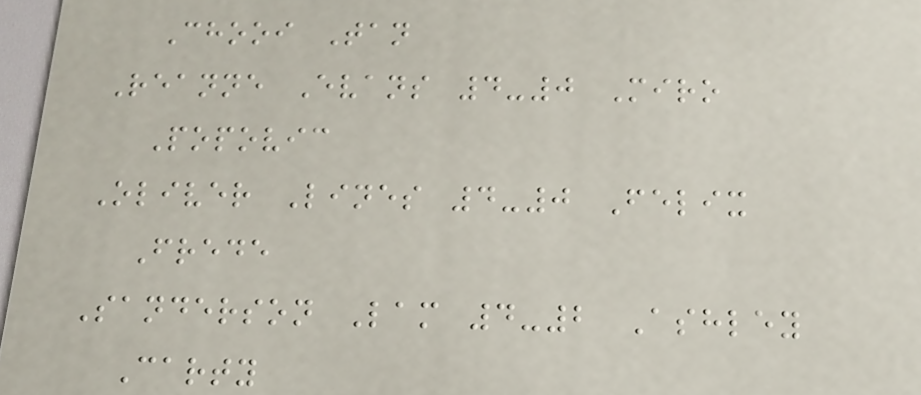Chooi Tan
Reanne Evans 4-0 Miro
Popovic
Oliver Lines 4-0 Felix
Frede
Sanderson Lam 4-2 Ashley
Carty
